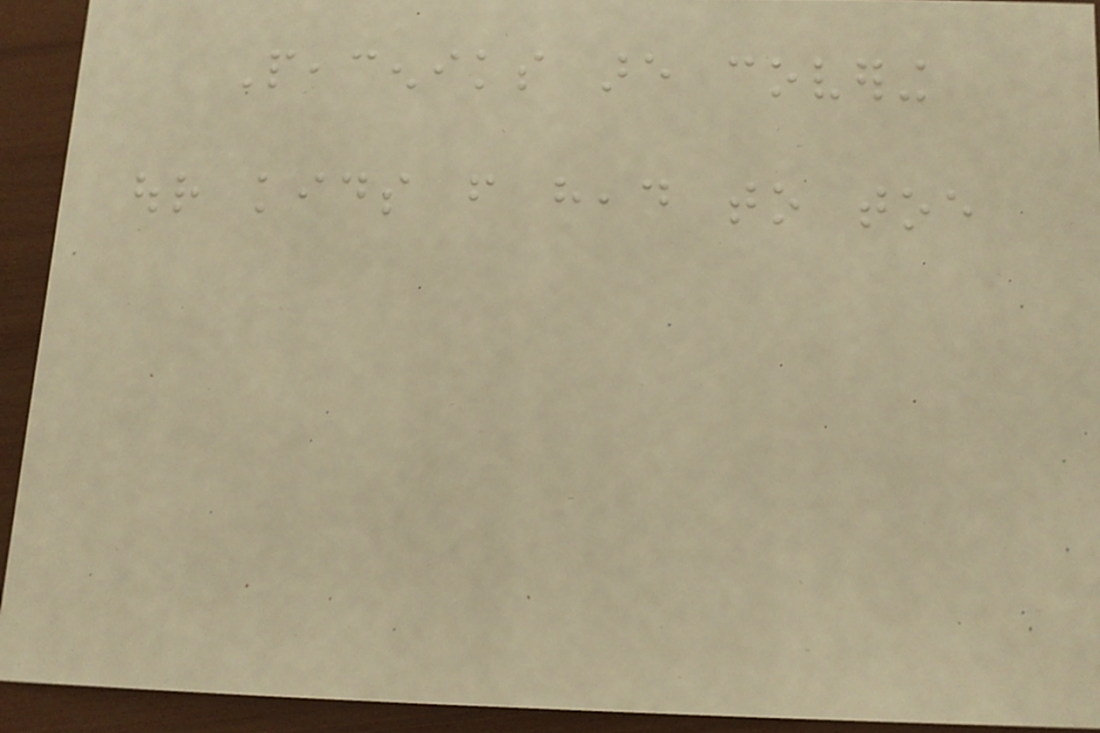Peaceniks are covering
our kids from head to toe
